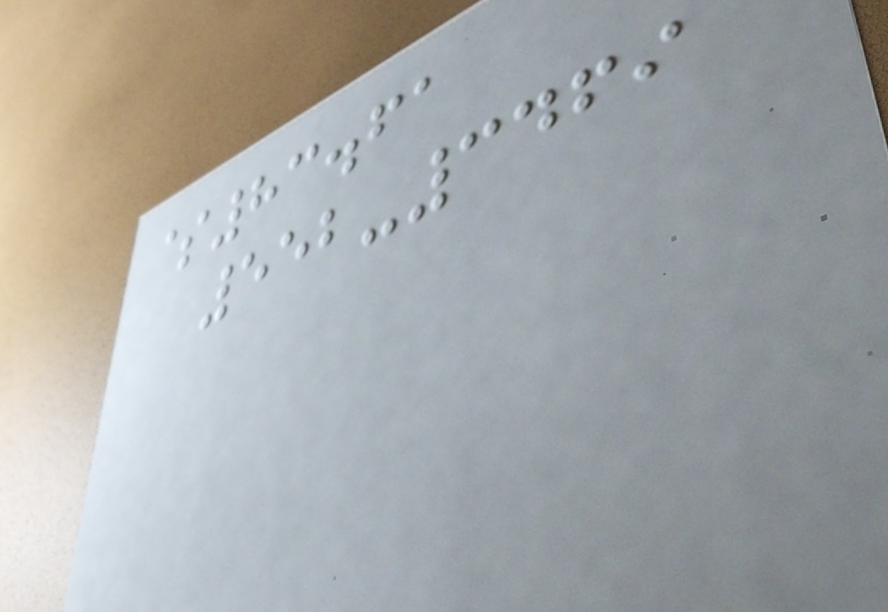$83.61
552-3469
